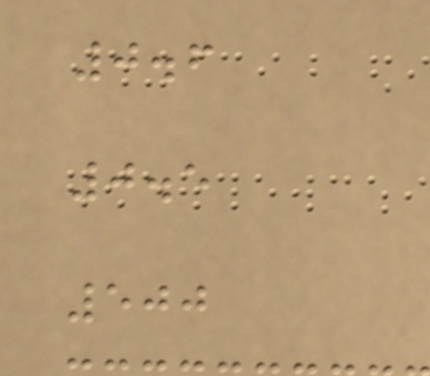0.6
0.5
500
